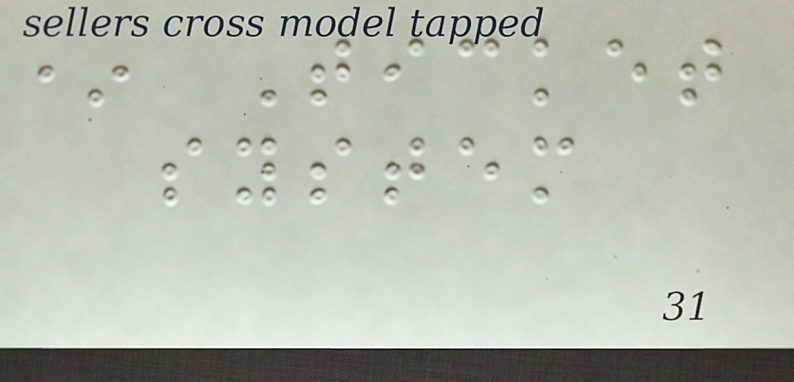* Ticket
system
